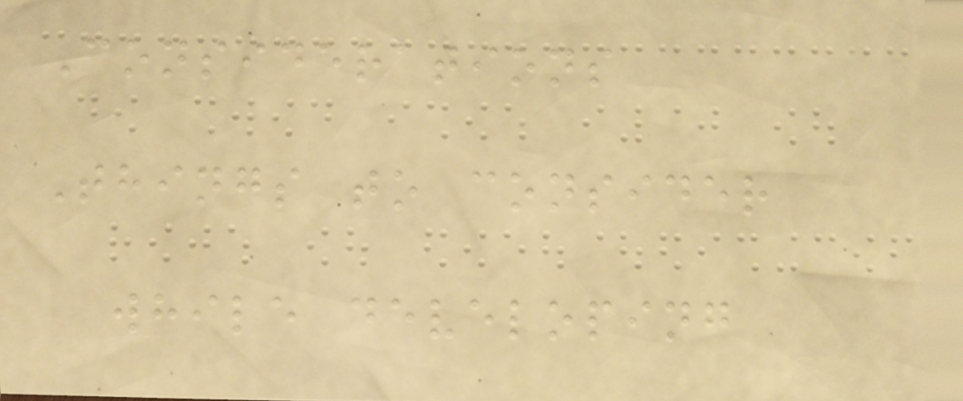Considerations
Things to consider
while developing
